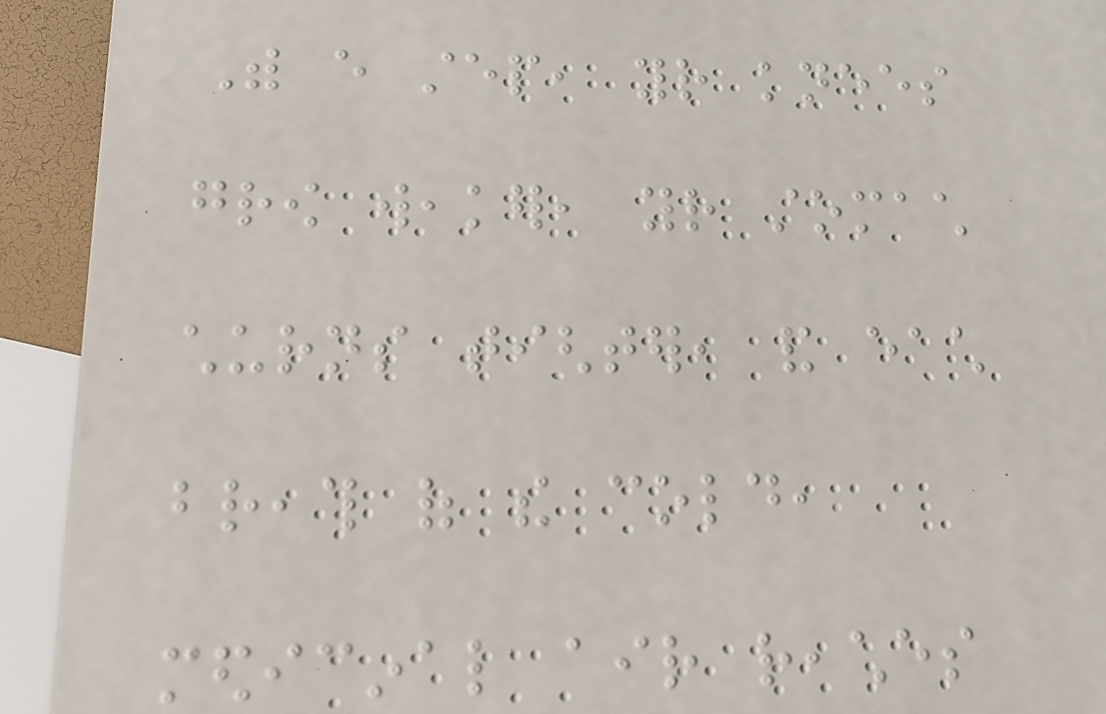With every step, your knees
grow weaker, your stomach
churns tighter, and each
breath of the cold,
medicinal air reaches
